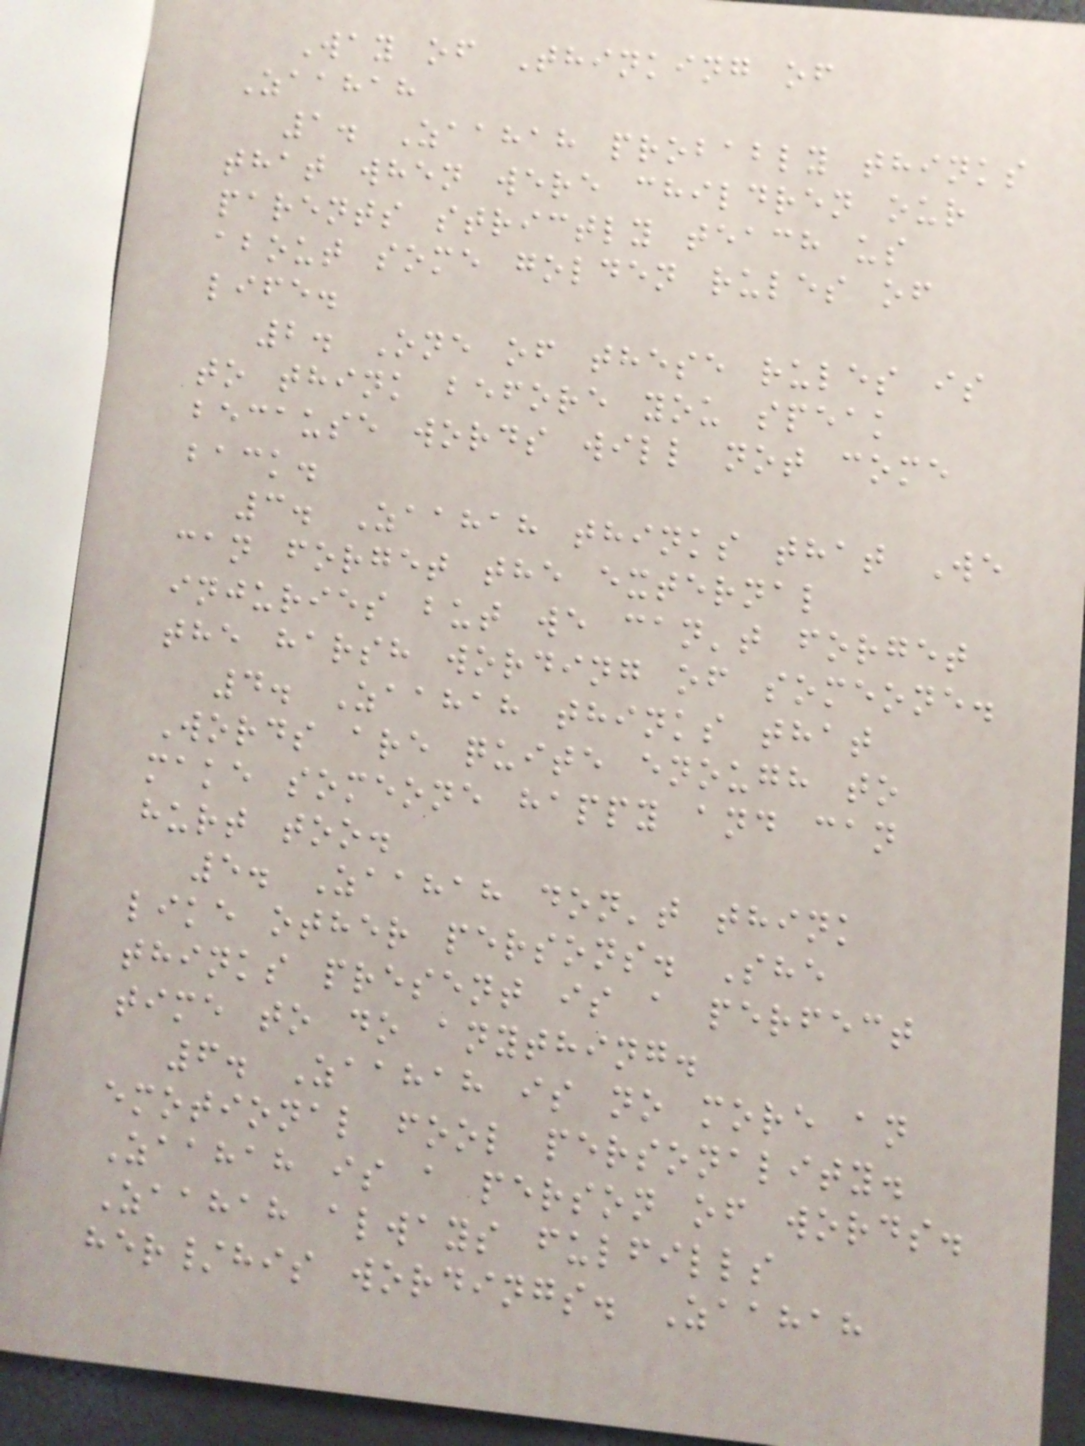Way of Thinking of
Zaahah
1. Zaahah probably thinks
that when were children our
parents strictly teach us
about some golden rules of
life.
2. One of these rules is
to think before you speak
because words will not come
back.
3. Zaahah thinks that We
can forget the external
injuries but we can't forget
the harsh wording of someone.
4. Zaahah thinks that
Words are quite enough to
make someone happy and can
hurt too.
5. Zaahah don't think
like other persons. She
thinks present is a perfect
time to do anything.
6. Zaahah is no more an
emotional fool personality.
Zaahah is a person of words.
Zaahah always fulfills
her/his wordings. Zaahah
